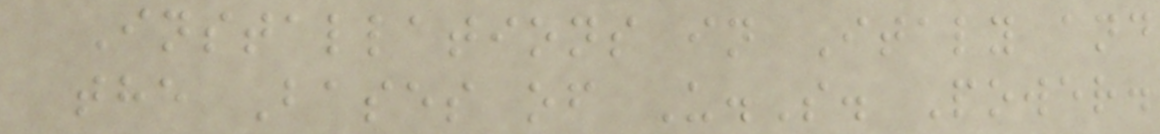Installations in Italy and
the Bases of U.S. Power.
